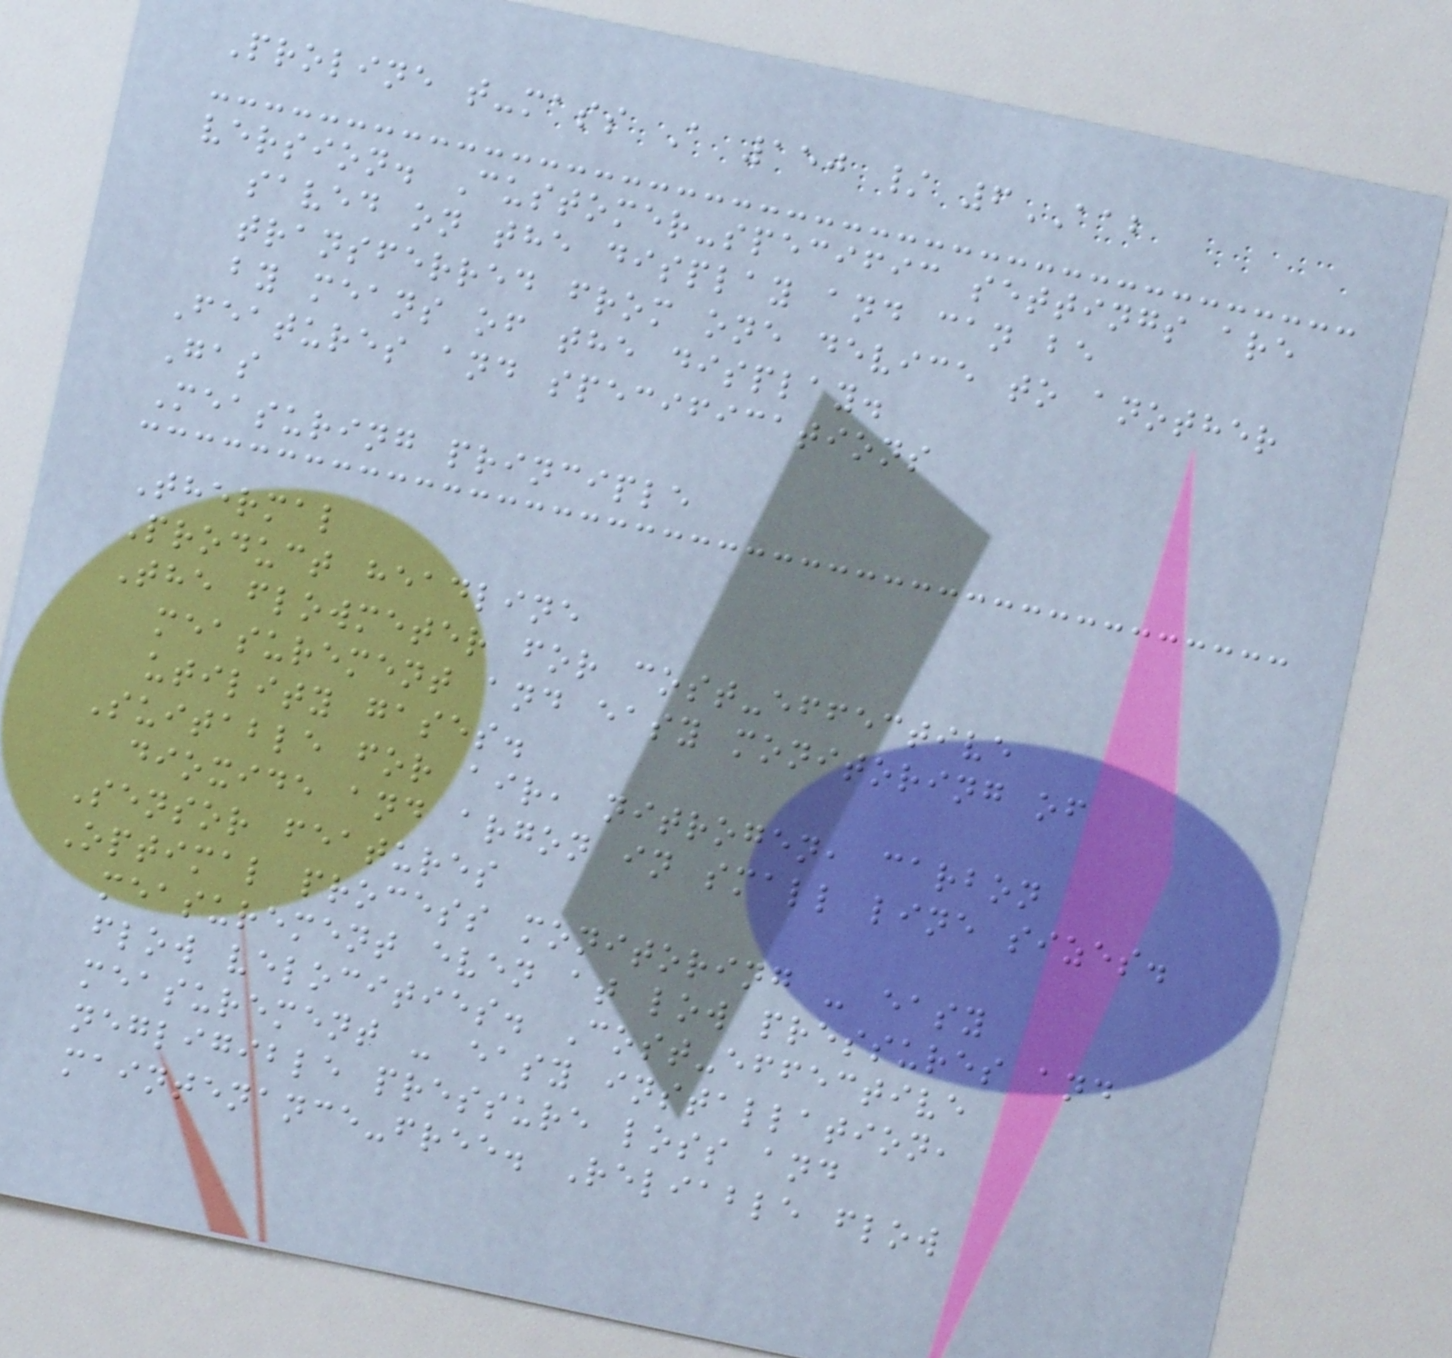Proline t-mass A 150 / 6AAB
version. Customer-specific settings are
saved on the display and can be
transferred from one device to another
by means of the display.
Features and specifications
Gas
Measuring principle
Thermal
Product headline
The flowmeter for cost-effective
measurement and easy monitoring of
utility gases.
Suitable for air, nitrogen, carbon
dioxide and argon in small line sizes.
Sensor features
Optimal process monitoring - easy
measurement even at low pressures and
flow velocities. Cost-effective
measurement - easy installation,
negligible pressure loss and
maintenance-free. Reliable flow
